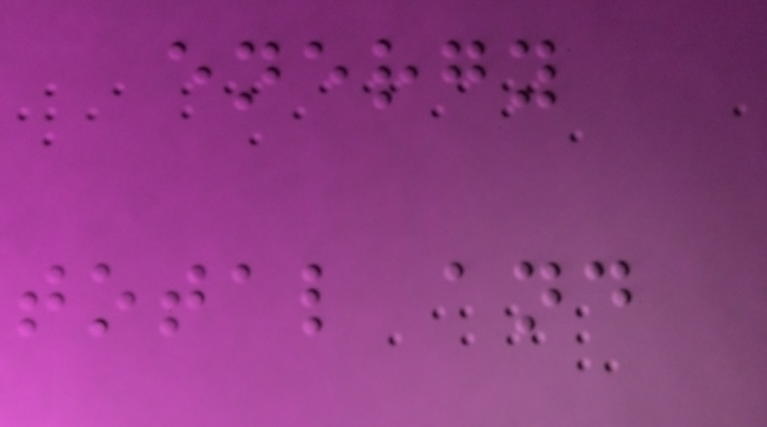energy
total and
